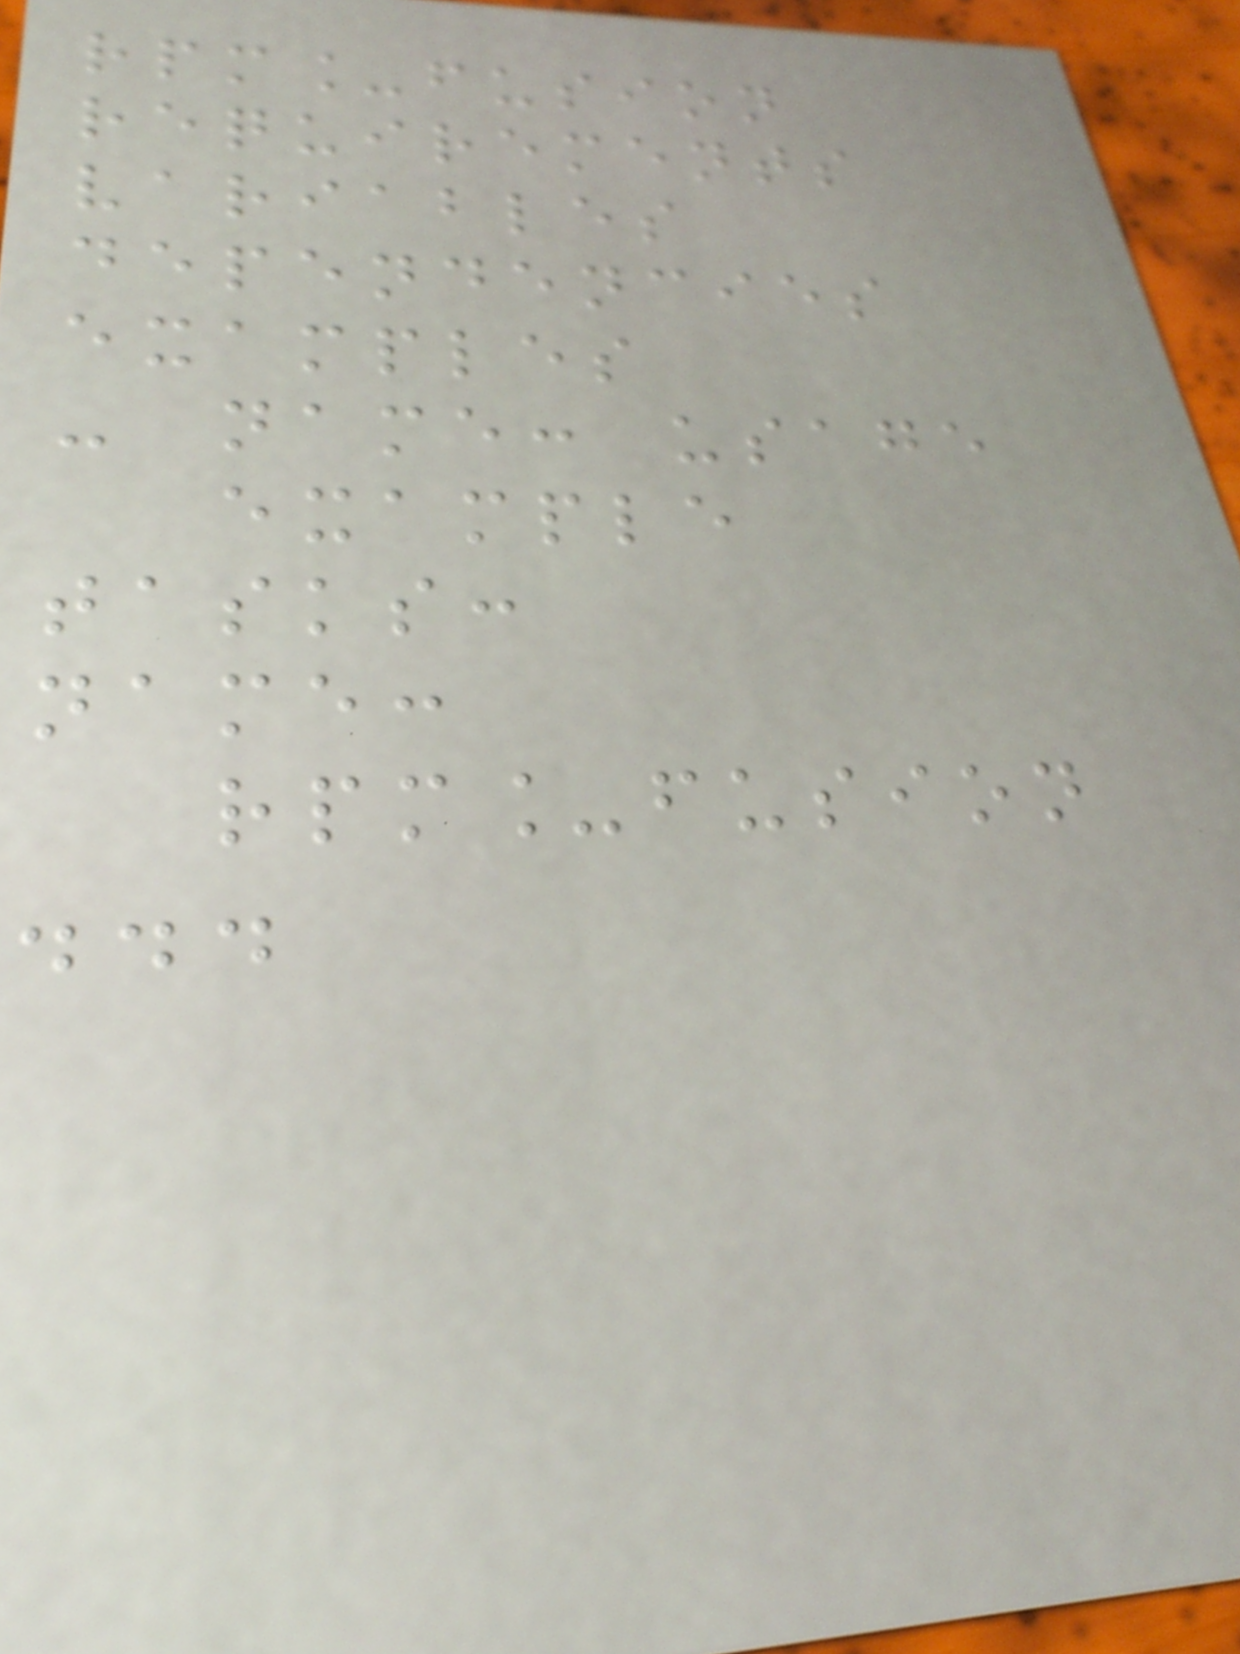rpm_fusion
requirements
variables
dependencies
examples
- name: usage
example
tasks:
name:
rpm_fusion
...
